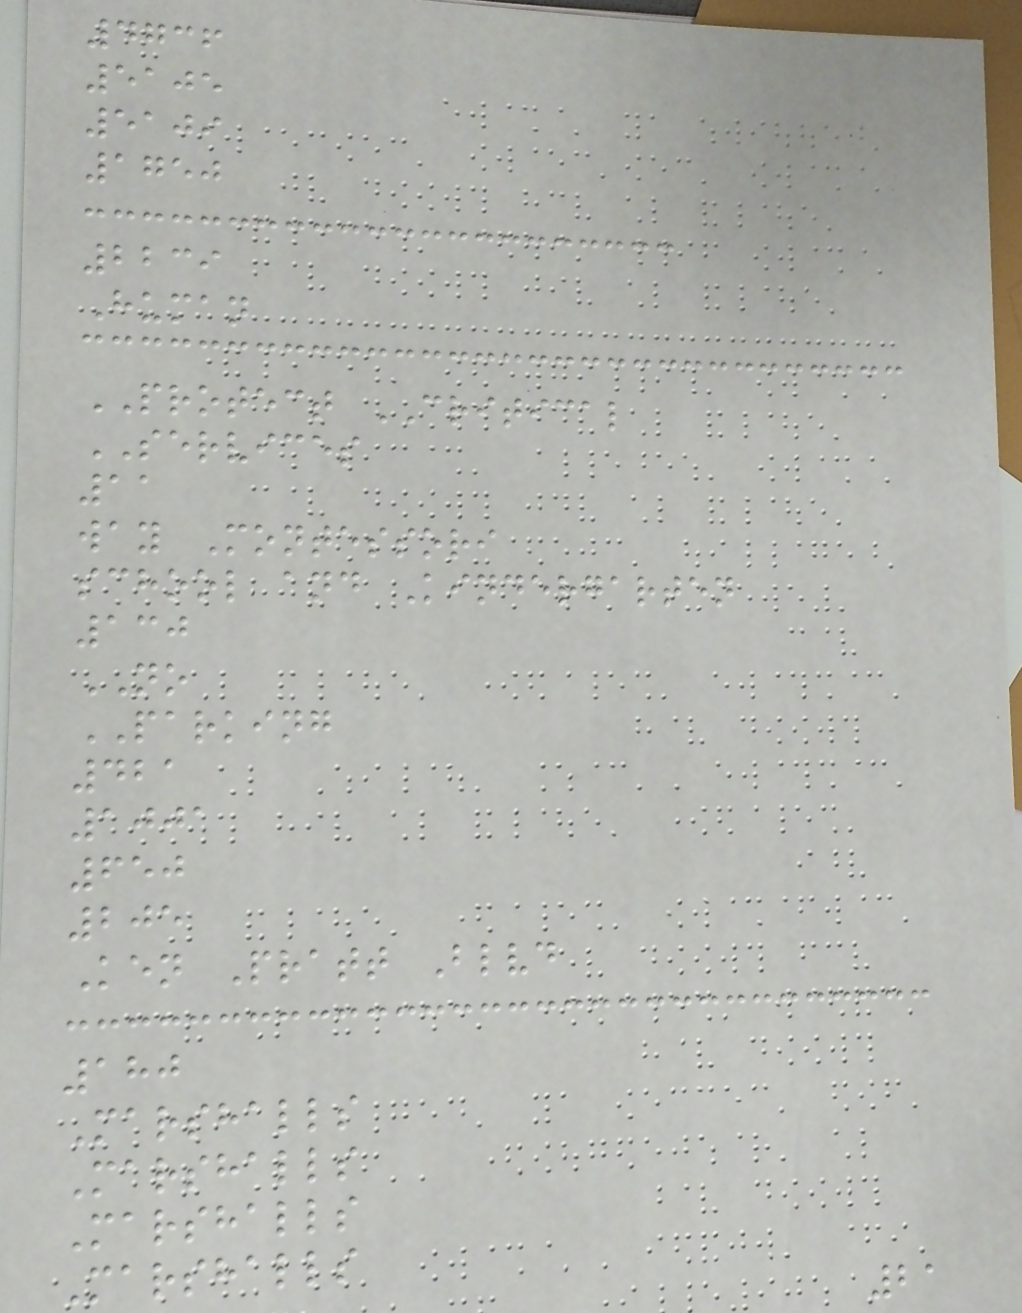4736
5105
5109
1750
2239
Human
PROTECT CRITICAL
SERVICES
11
way Montessori
school and Kindergarten
130
NO
PARKING
421
1001
650
205
Ken Pratt Blvd
180
Marshalls
Marshalls
Marshalls
Marshalls
21
